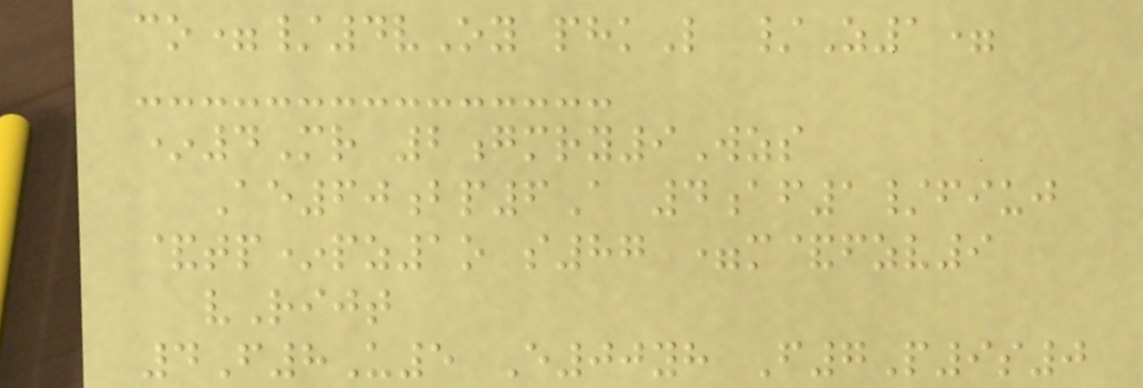co=/4vOy phkL /Z1=
*4Mr 2gmry9Wzs
Ae60bp6A 4af1/fiuj
&tp*pz1o s87 =m&fzv9
vRijt
4F8U5 E00yh F7P9s0
